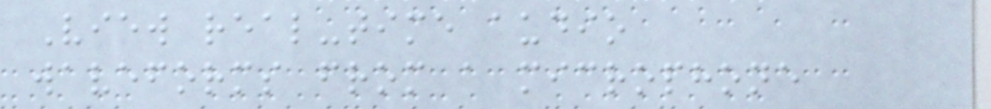View real-time audio
waveforms from a microphone
